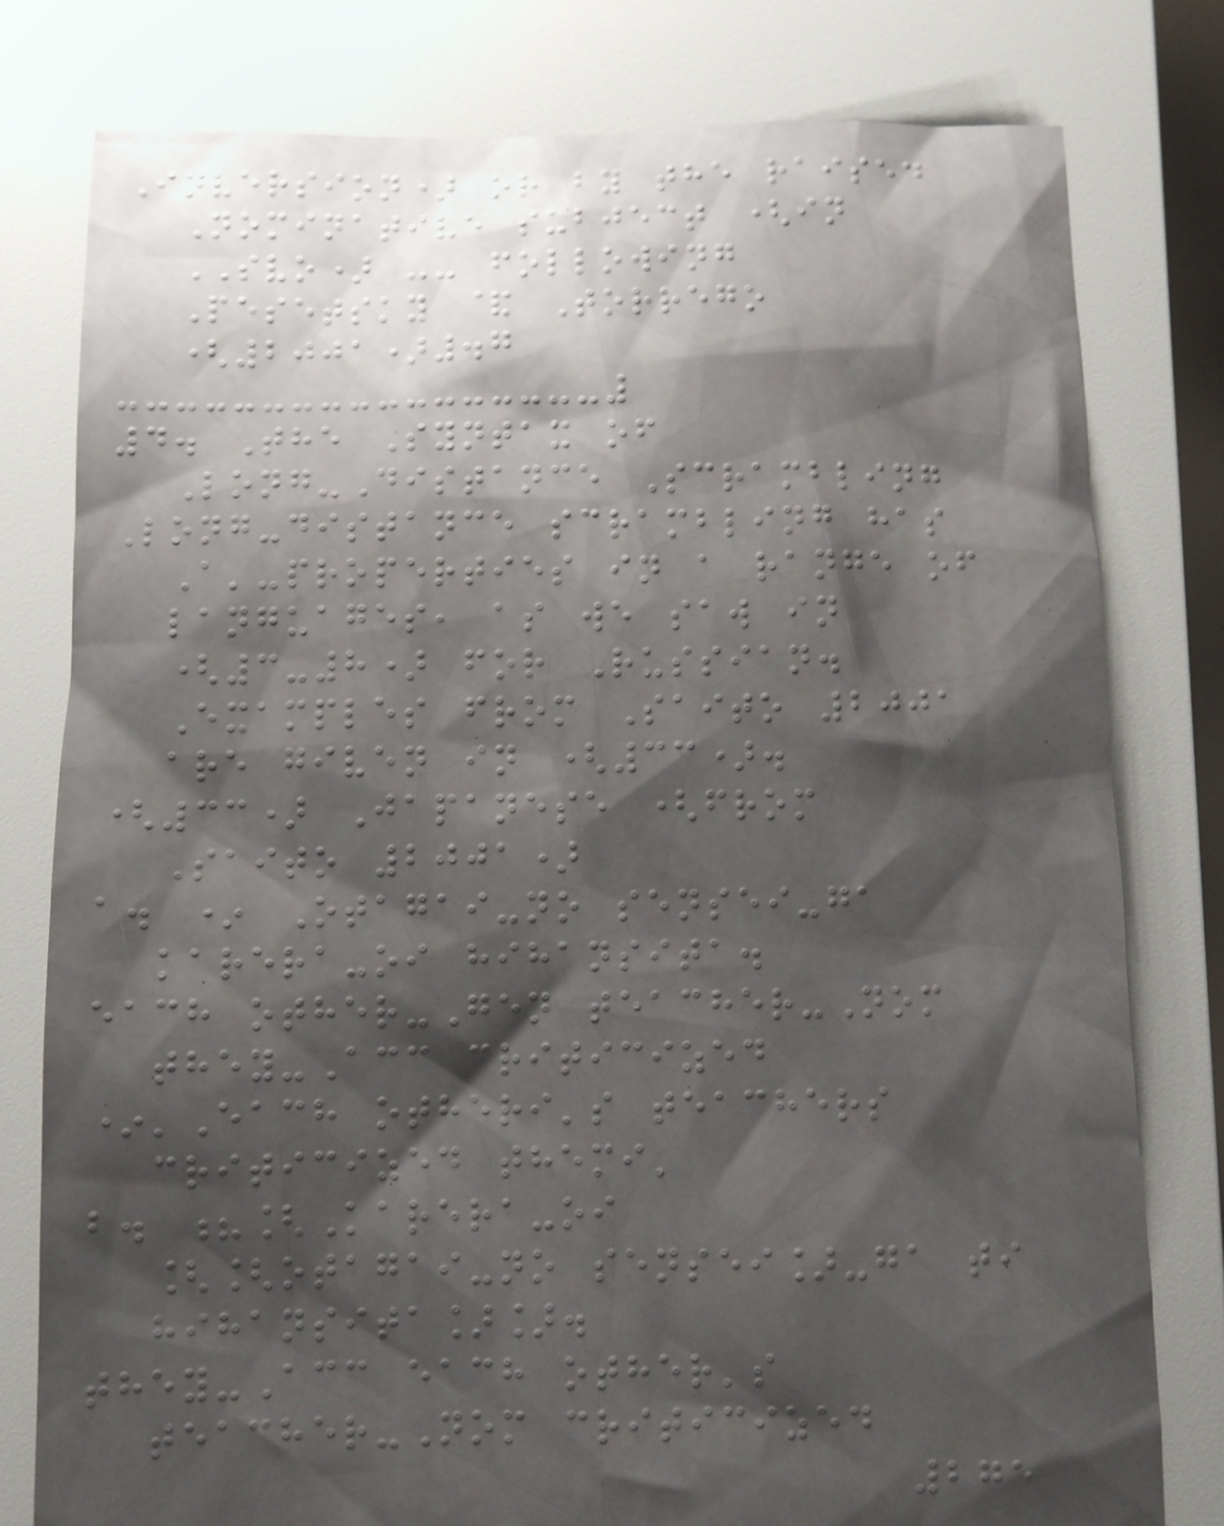Inversion) or by the raised
Nominative subject (in
SVO) -- following
Pesetsky & Torrego
(2001).7
4. The Syntax of
Long-Distance Scrambling
Long-distance scrambling has
A'-properties in a range of
languages, as we saw in
(3-8) for Russian.
Examples from Saito 2001
are given in (33).
(33) Japanese (from
Saito 2001)
a. * Otagai-no sensei-ga
karera-oi hihansita.
each other-Gen teacher-Nom
they-Acc criticized
*'Each otheri's teachers
criticized themi'
b. ?[Karera-oi
[[otagai-no sensei]-ga ti
hihansita]].
they-Acc each other's
teacher-Nom criticized
275
